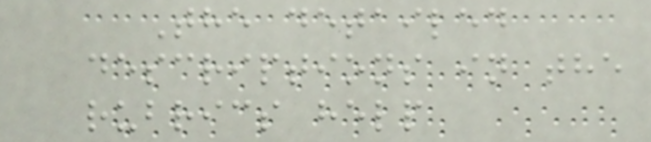The detailed
descriptions in the
rubrics help
